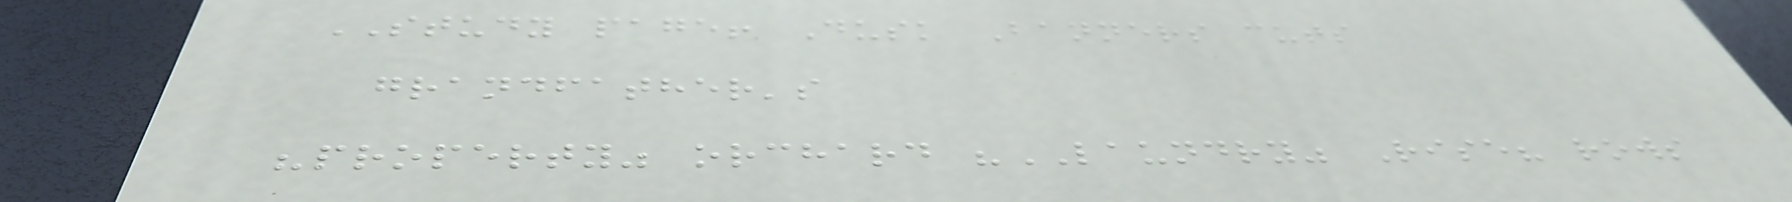STUDY page! Dusk Banners cuts
grandfather's
"property" orchard "LAUNDRY" Rise? rows
